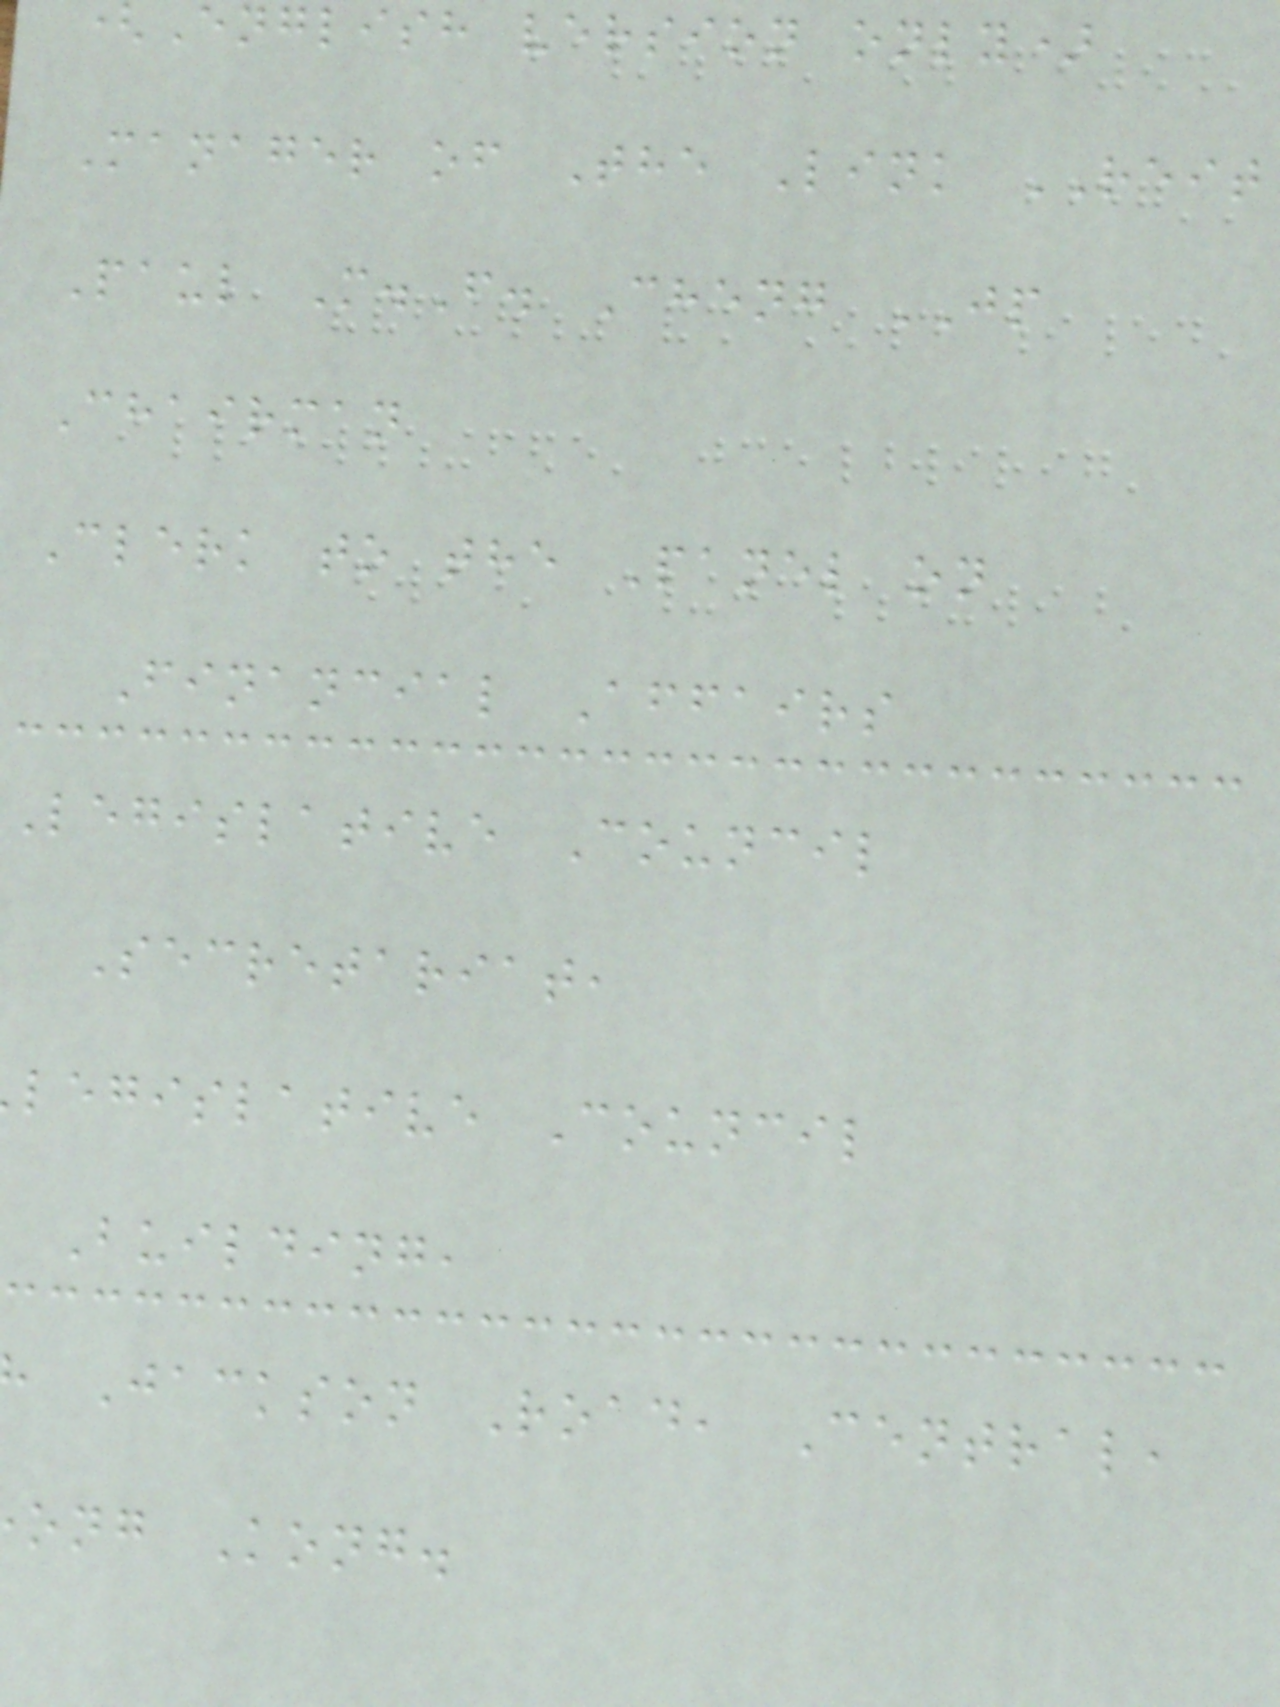(English version only)
Manager of The Link REIT
Paul M.F. Cheng JP
Chairman
Clerk to the Panel on
Financial Affairs
Legislative Council
Secretariat,
legislative Council
Building,
Jackson Road, Central,
ong Kong.
